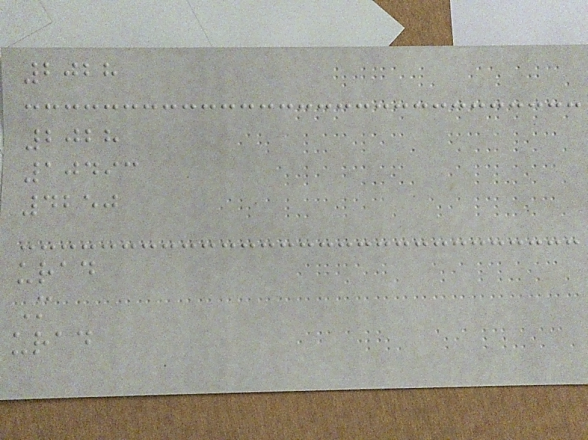2028
2028
10493
4250
urad
M
urad
